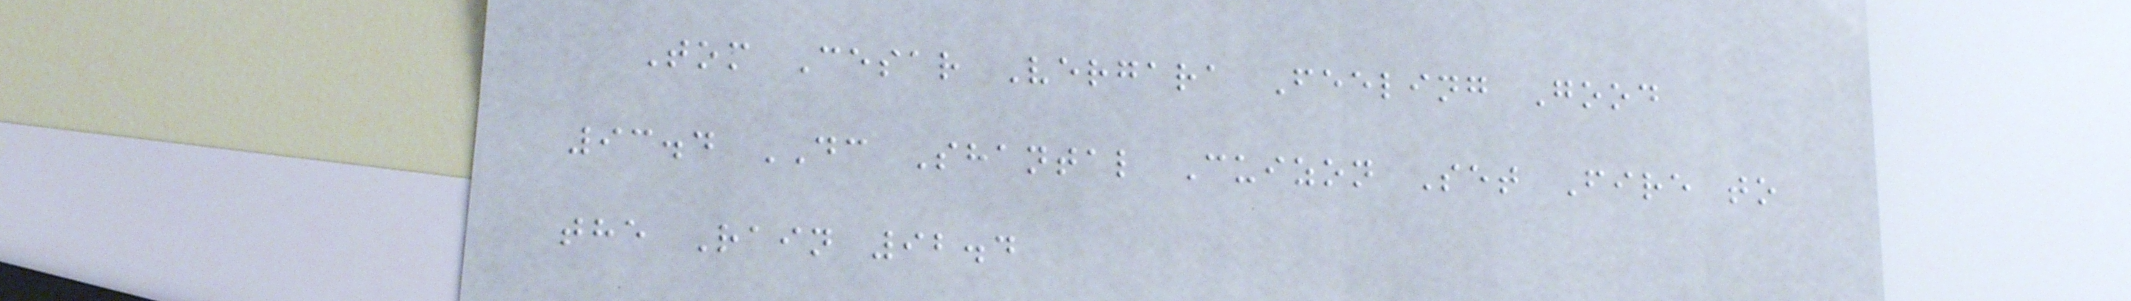Tom Cesar Vergara Feeling Good
93.4 DC Shantal Cuizon Set Fire to
the Rain 92.4
